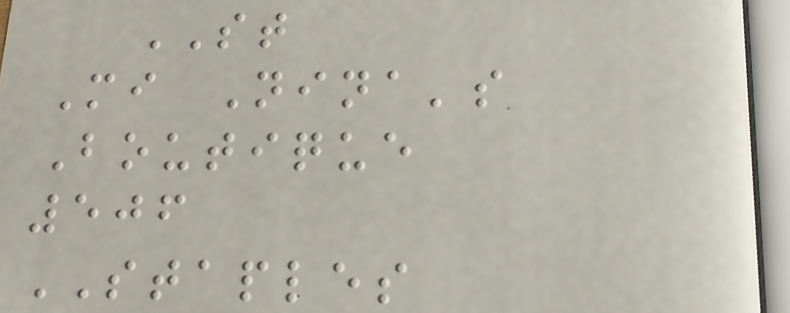ST
Mi Nina's
Boutique
506
STAPLES
